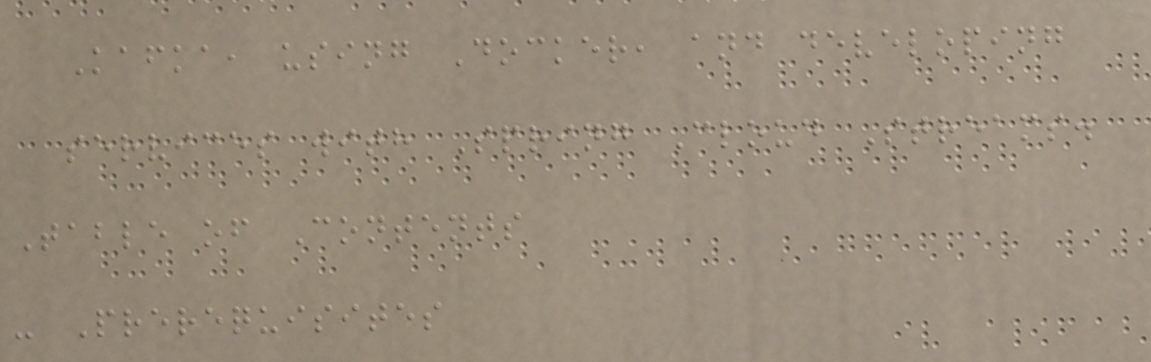Kafka, using Docker, and developing
services with Spring Cloud Streams.
Table of Contents
- Prerequisites
